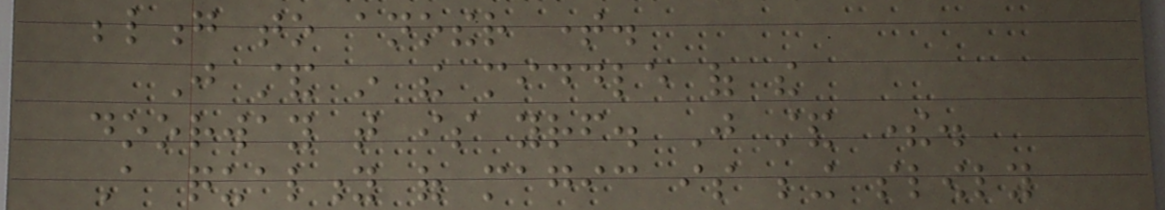belong to another time.
Just stand in the middle of the
doorway that is yourself. Just stand there.
A quality of magic is being slowly
